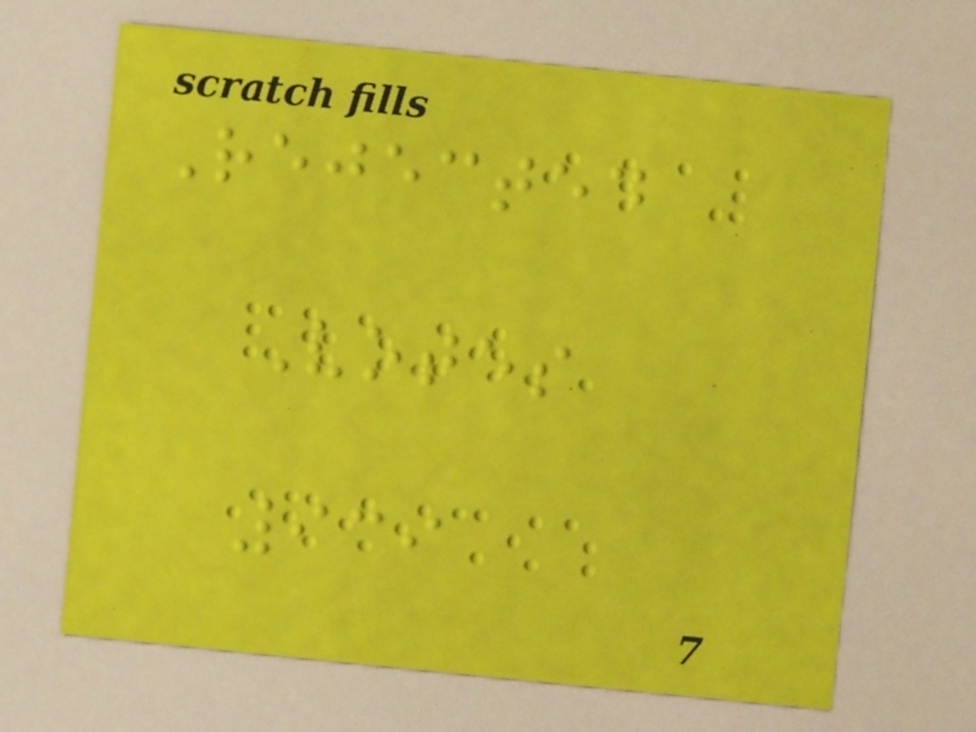Rejected
Votes
939
